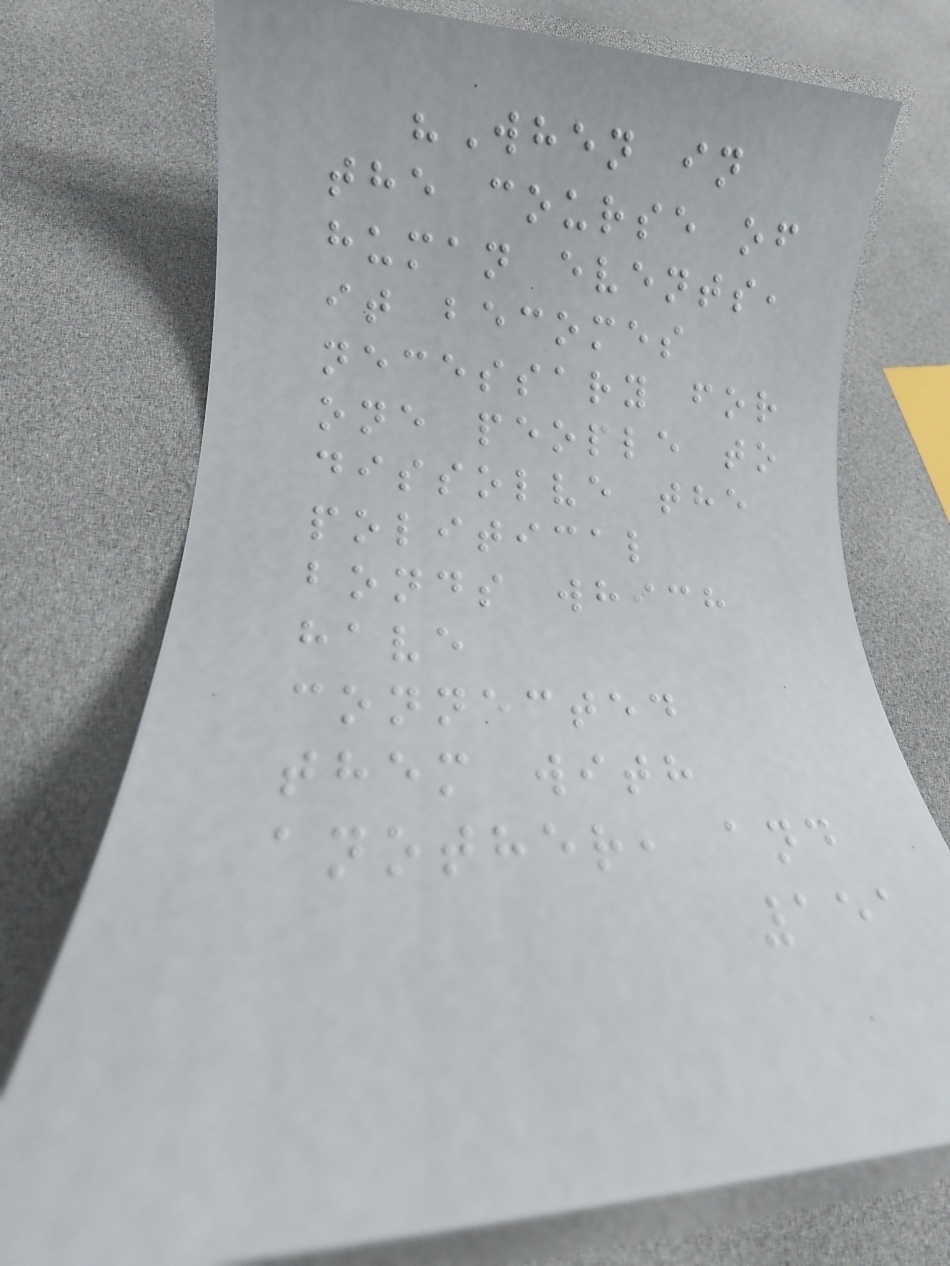"When in
the course of
human events,
it becomes
necessary for
one people to
dissolve the
political
bonds which
have
connected
them with
another, and
151
